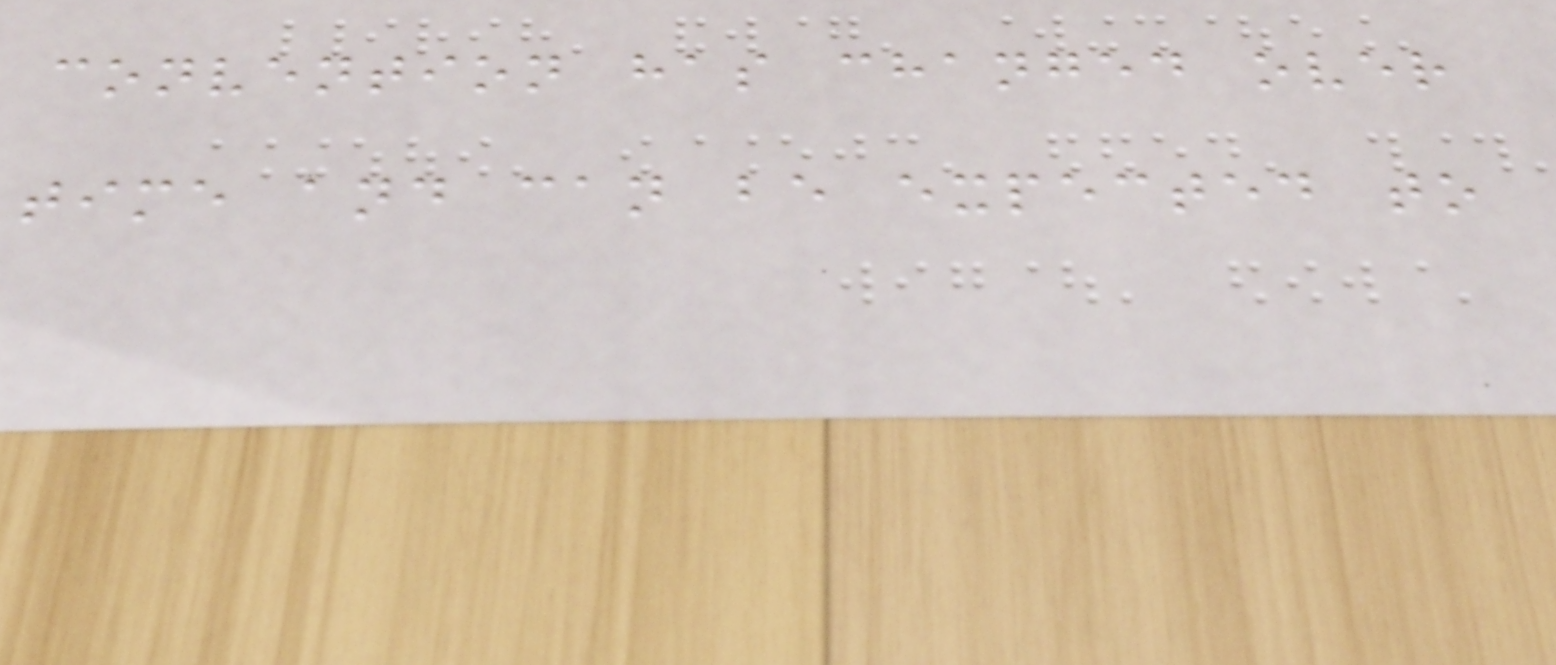convention has changed over
time and can be expected to
